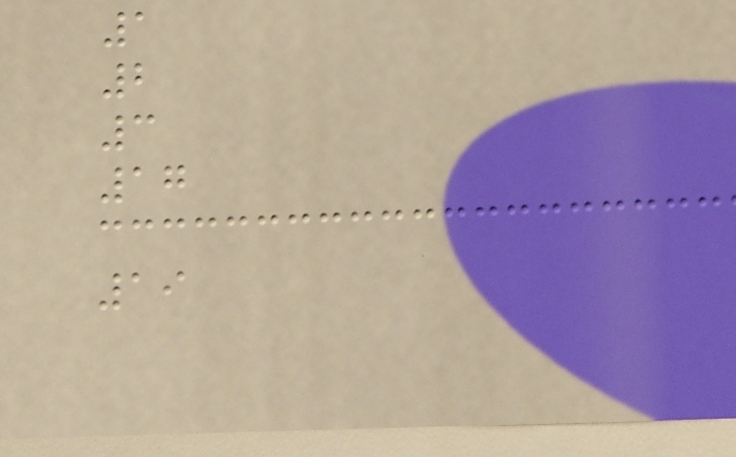1
2
3
17
19
